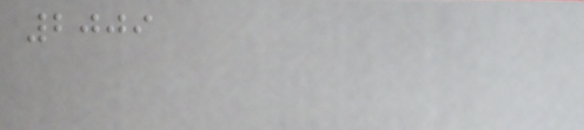2009
